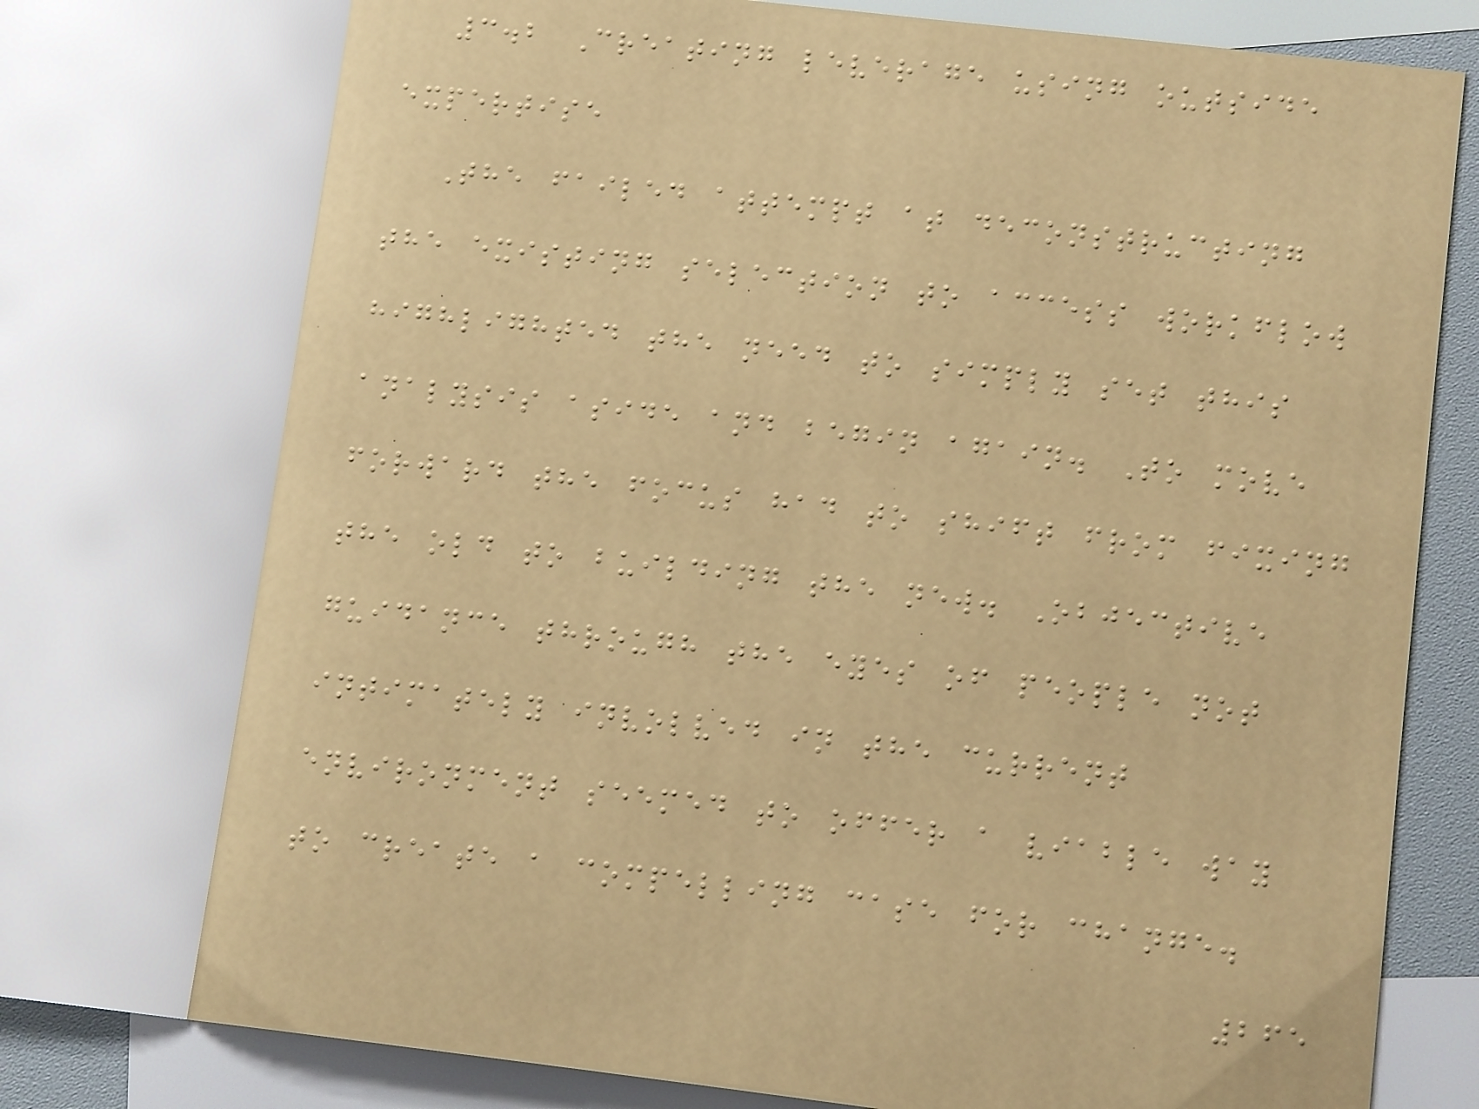3.2 Creating leverage using outside
expertise
The failed attempt at deconstructing
the existing selection to access workflow
highlighted the need to simply set this
analysis aside and begin again. To move
forward the focus had to shift from fixing
the old to building the new. Objective
guidance through the eyes of people not
intimately involved in the current
environment seemed to offer a viable way
to create a compelling case for change.
265
